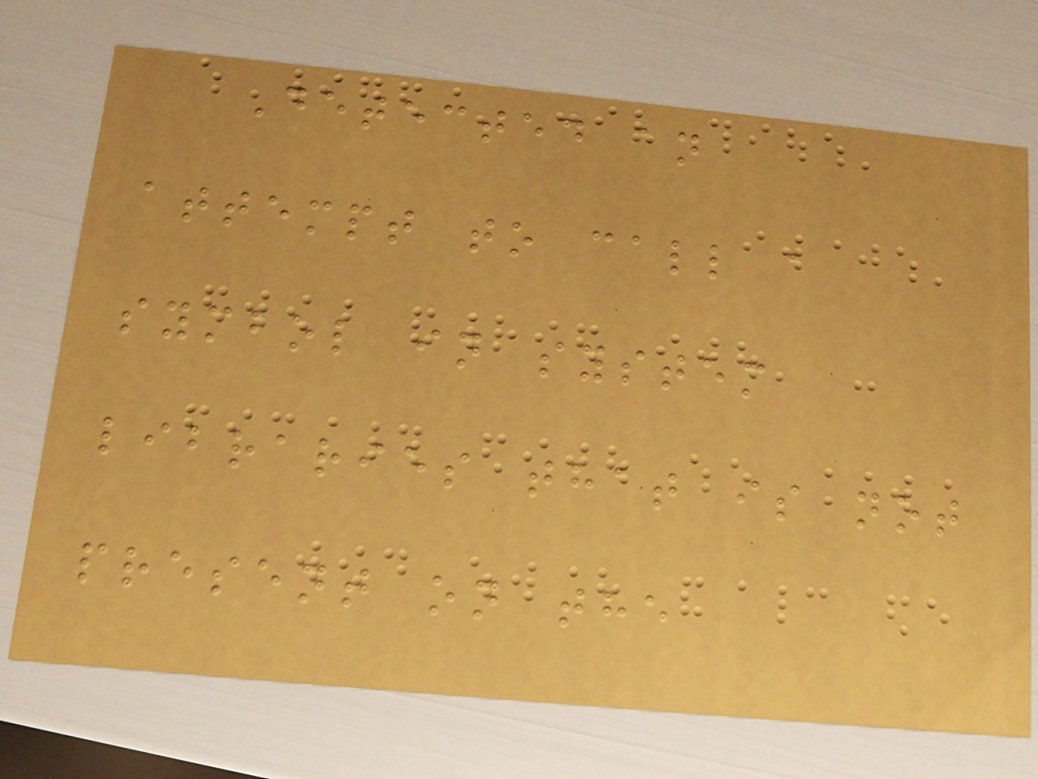Detected an
attempt to call a
symbol in system
libraries that is not
present on the
